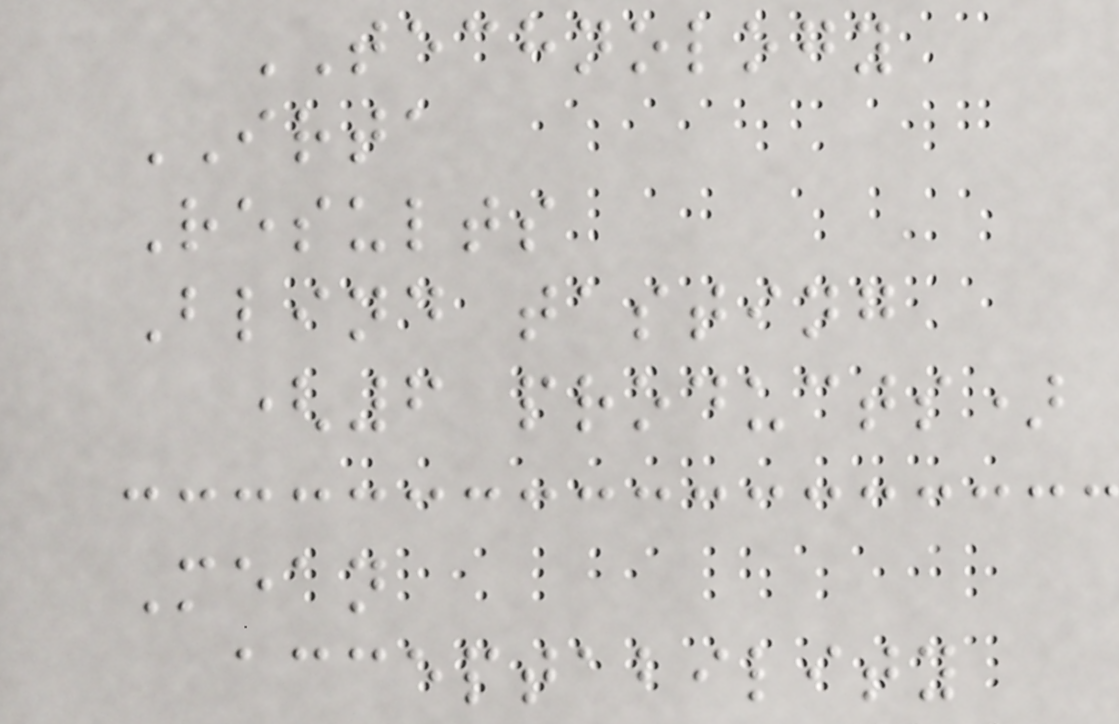TECHNOLOGY
IRTA
Results
Blind tasting
(6 products)
Mean
acceptability
